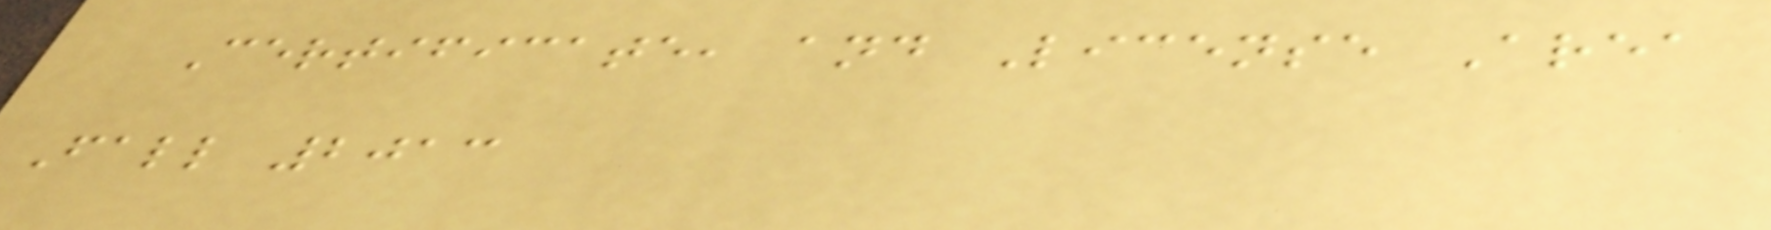Certificate, and License Area
Fall 2013
